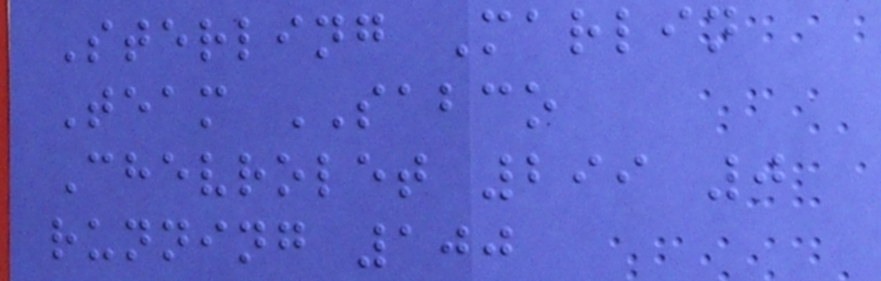Sterling Marlin
Team SABCO
Chevrolet 299 0
running 100
